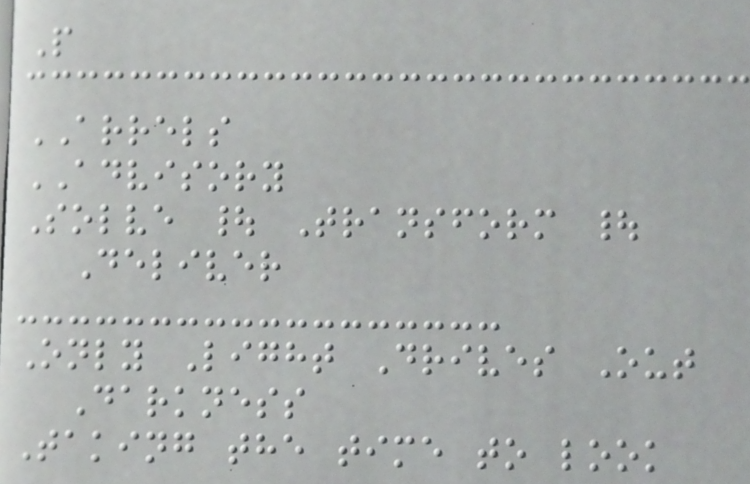P
ARRELS
ADVISORY
Solve | Transform |
Deliver
Only Light Drives Out
Darkness
Taking the time to look
